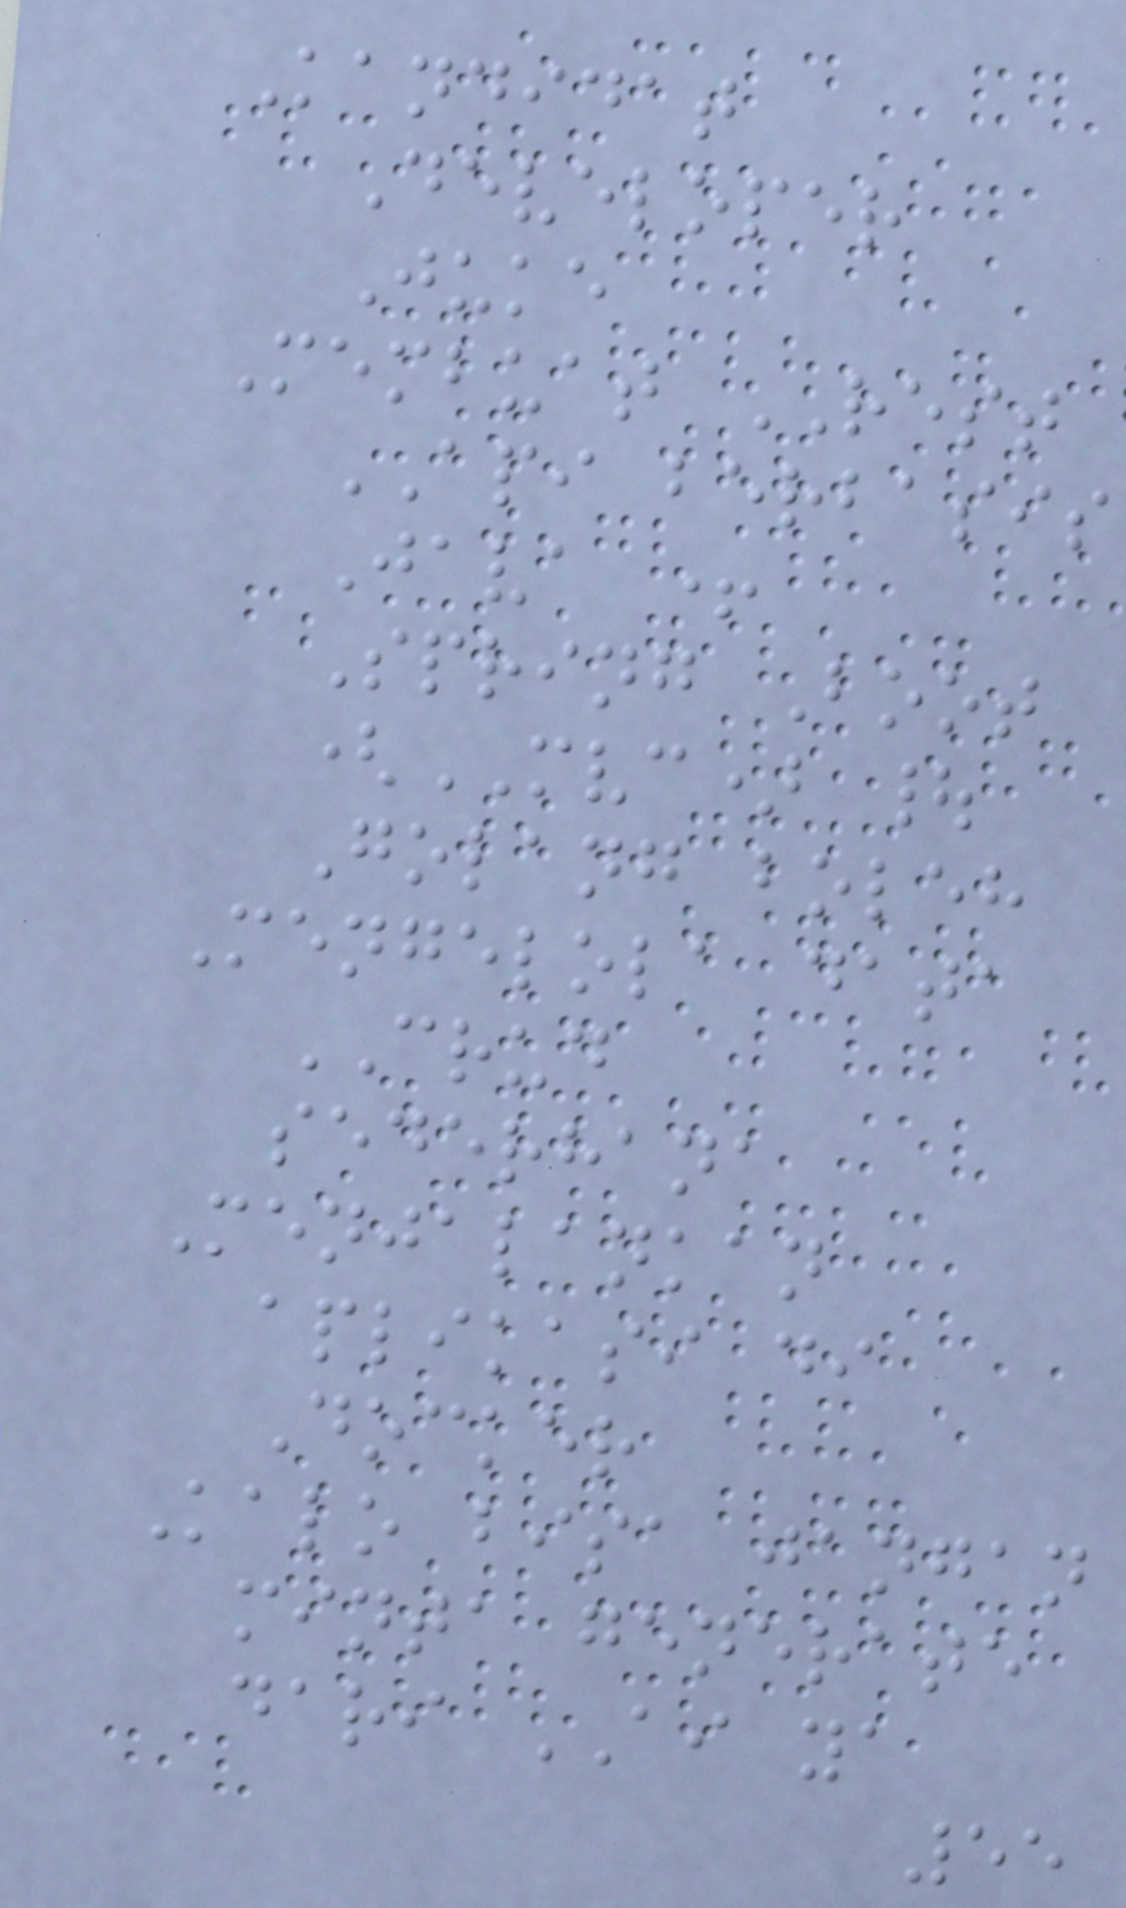Kandidat
Developer
Juke
Membuat REST
API berbasis
Java +
Spring Boot
(MVC) |
Golang boleh
Mengelola data
CRUD
sederhana
Menjalankan
aplikasi di
Docker
Kalo bisa jangan
minta generate
dari AI ya
55
